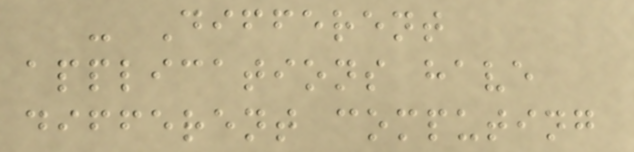- Different
applications have
different computing
